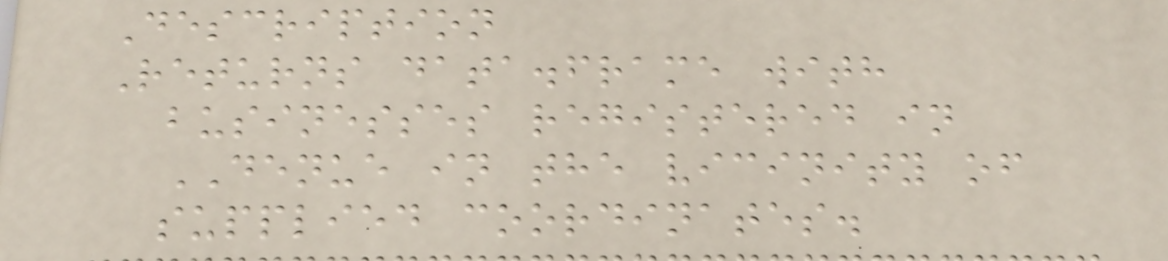Description
Returns data.frame with
businesses registered in
DENUE in the vicinity of
supplied coordinates.
